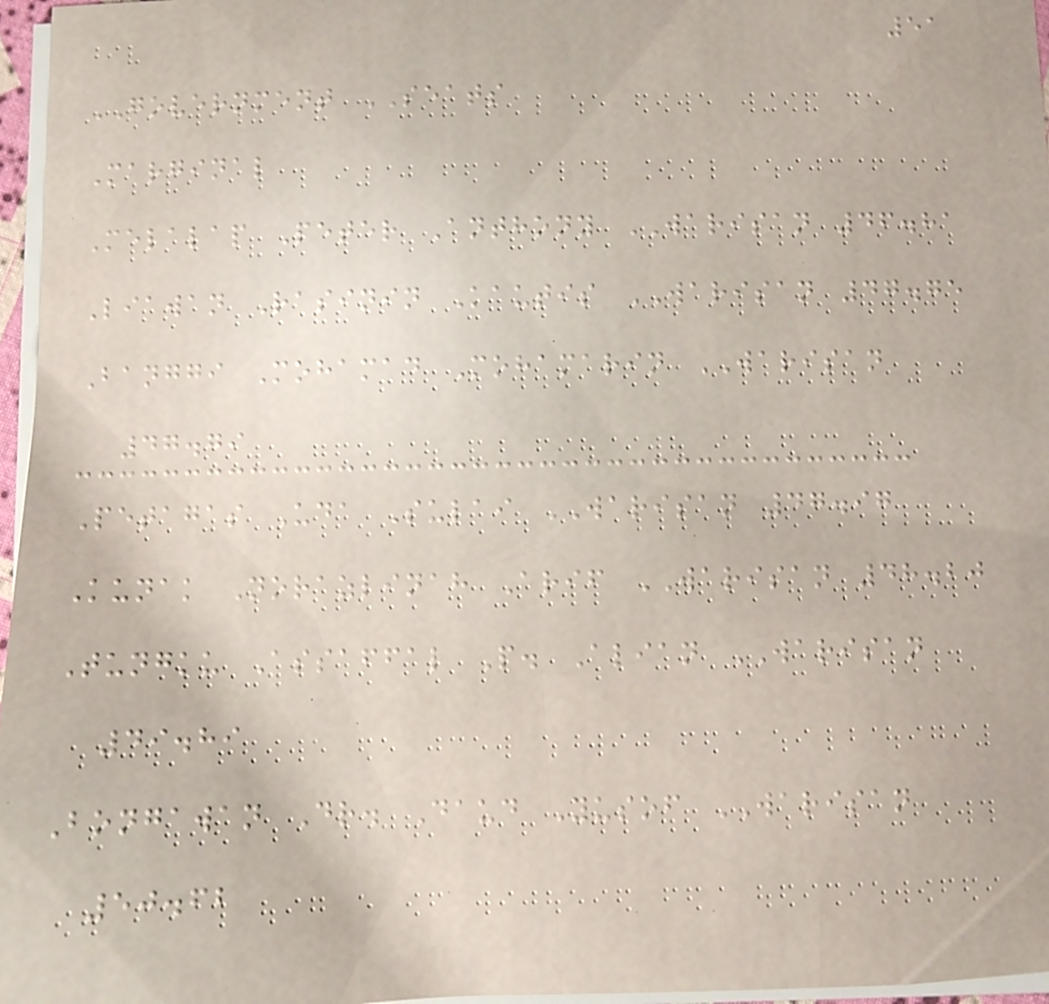51
GOVERNMENT SEATS
Marginal
Melalap Peter Anthony WARISAN 46.81
Liawan Rasinin Kautis WARISAN 47.75
Banggi Mohamad Mohamarin WARISAN
47.79
Petagas Uda Sulai WARISAN 47.97
Kunak Norazlinah Arif WARISAN 48.20
Tungku Assaffal P. Alian WARISAN
49.89
Bongawan Dr. Daud Yusof WARISAN
50.62
